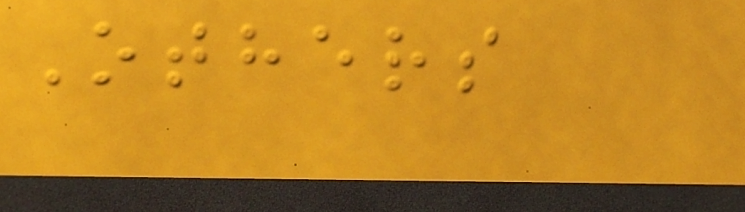Others
